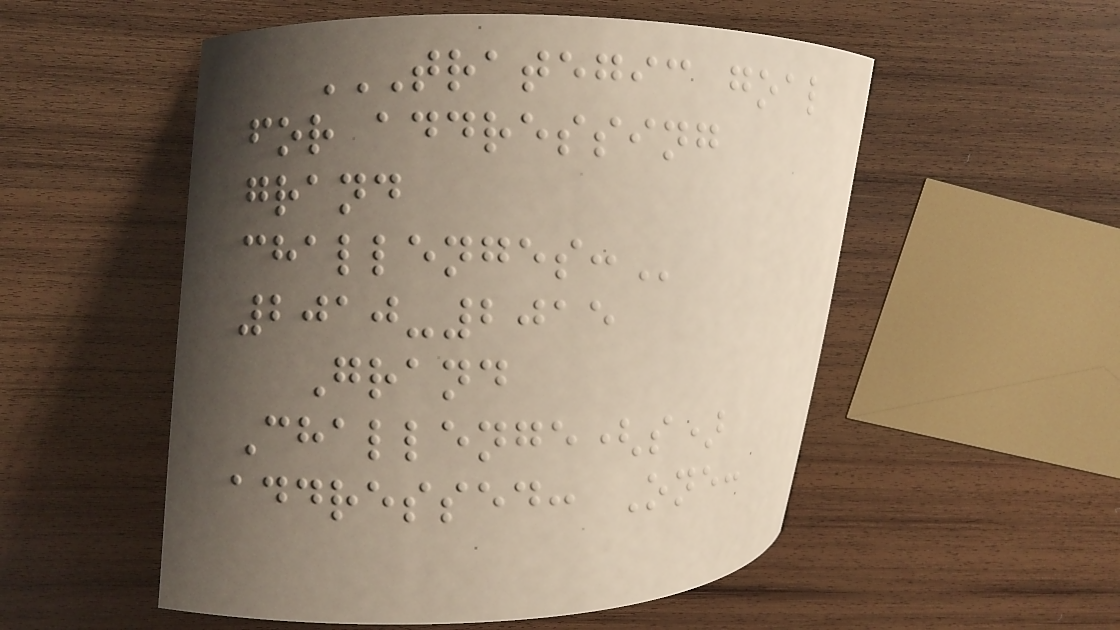TRATEGIC GOAL
FOR ADDRESSING
GRAND
CHALLENGES:
2010-2015
Grand
Challenge(s)
addressed: One:
